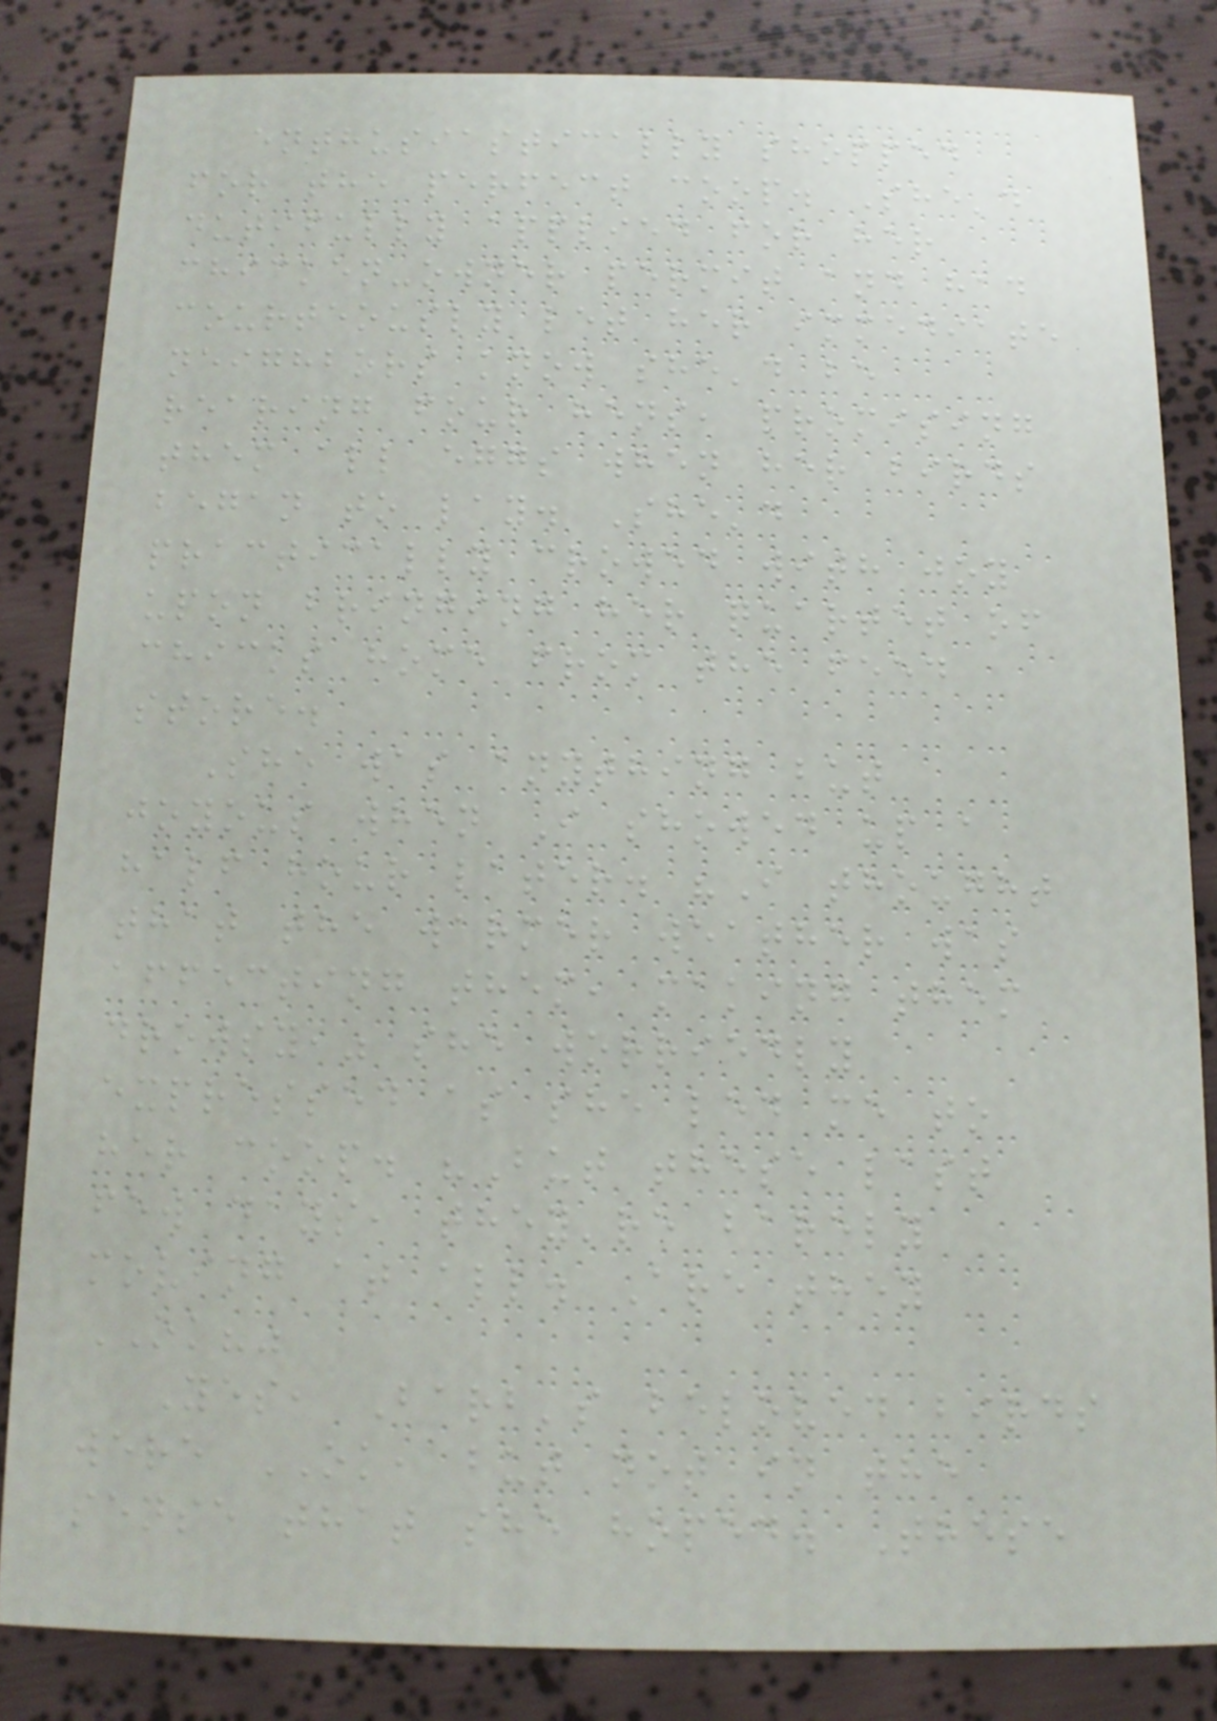enthusiastically shopped
for the perfect coop. She'd
dutifully applied for her
chicken-owner permit and had
courteously let her immediate
neighbors know she'd be
rearing four hens, promising
them all eggs when her birds
began to lay. She'd
practically crowed with joy
upon bringing her quartet of
chicks home from the feed
store.
She was anything but
joyous when I showed up a
half hour later. "I thought
that the warmer weather was
affecting them, making them
drowsy," she worriedly
expressed as she led me to
her coop. "But these last
few days, they're barely
moving at all. Are they
OK?"
Yes, Barb's beloved birds
were OK, but not in the
sense that she hoped. These
